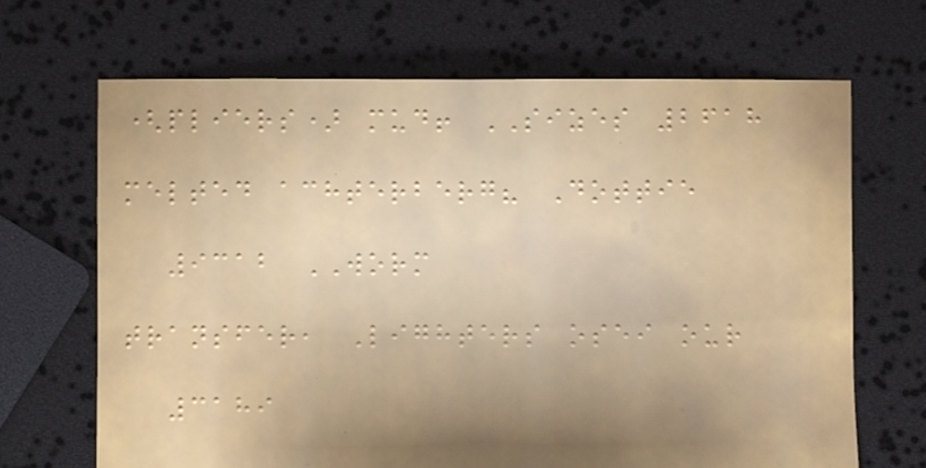(pliers) mud! SIZES 2618
melted achterberg? Dottie
9312 WORM
transfer, Lighters osei our
3189
